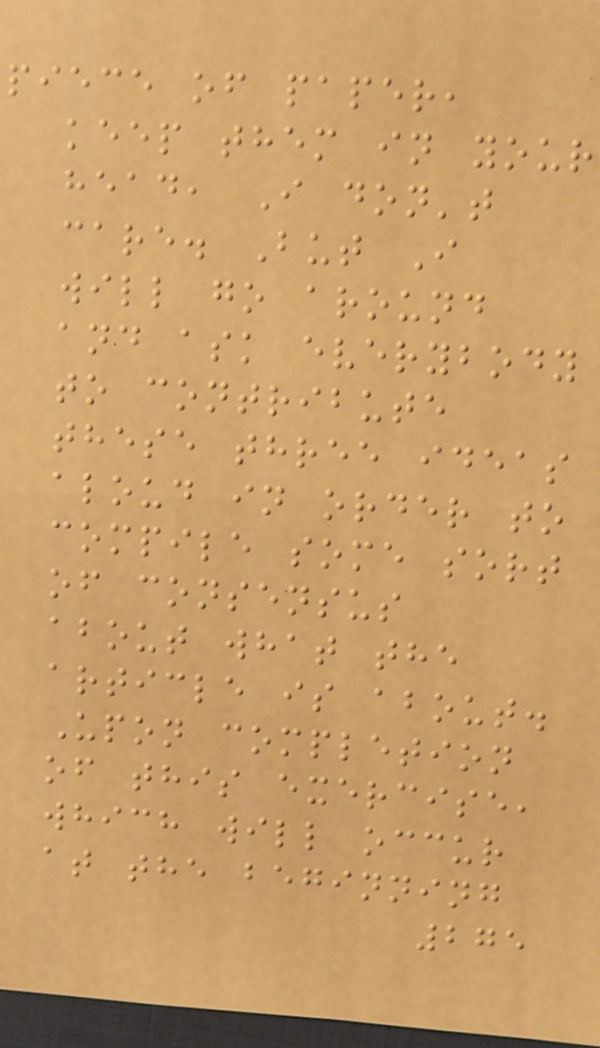piece of paper,
keep them in your
head, I don't
care. But I
will go around
and ask everybody
to contribute
these three ideas
aloud in order to
compile some sort
of consensus
about what the
article is about.
Upon completion
of this exercise,
which will occur
at the beginning
275
